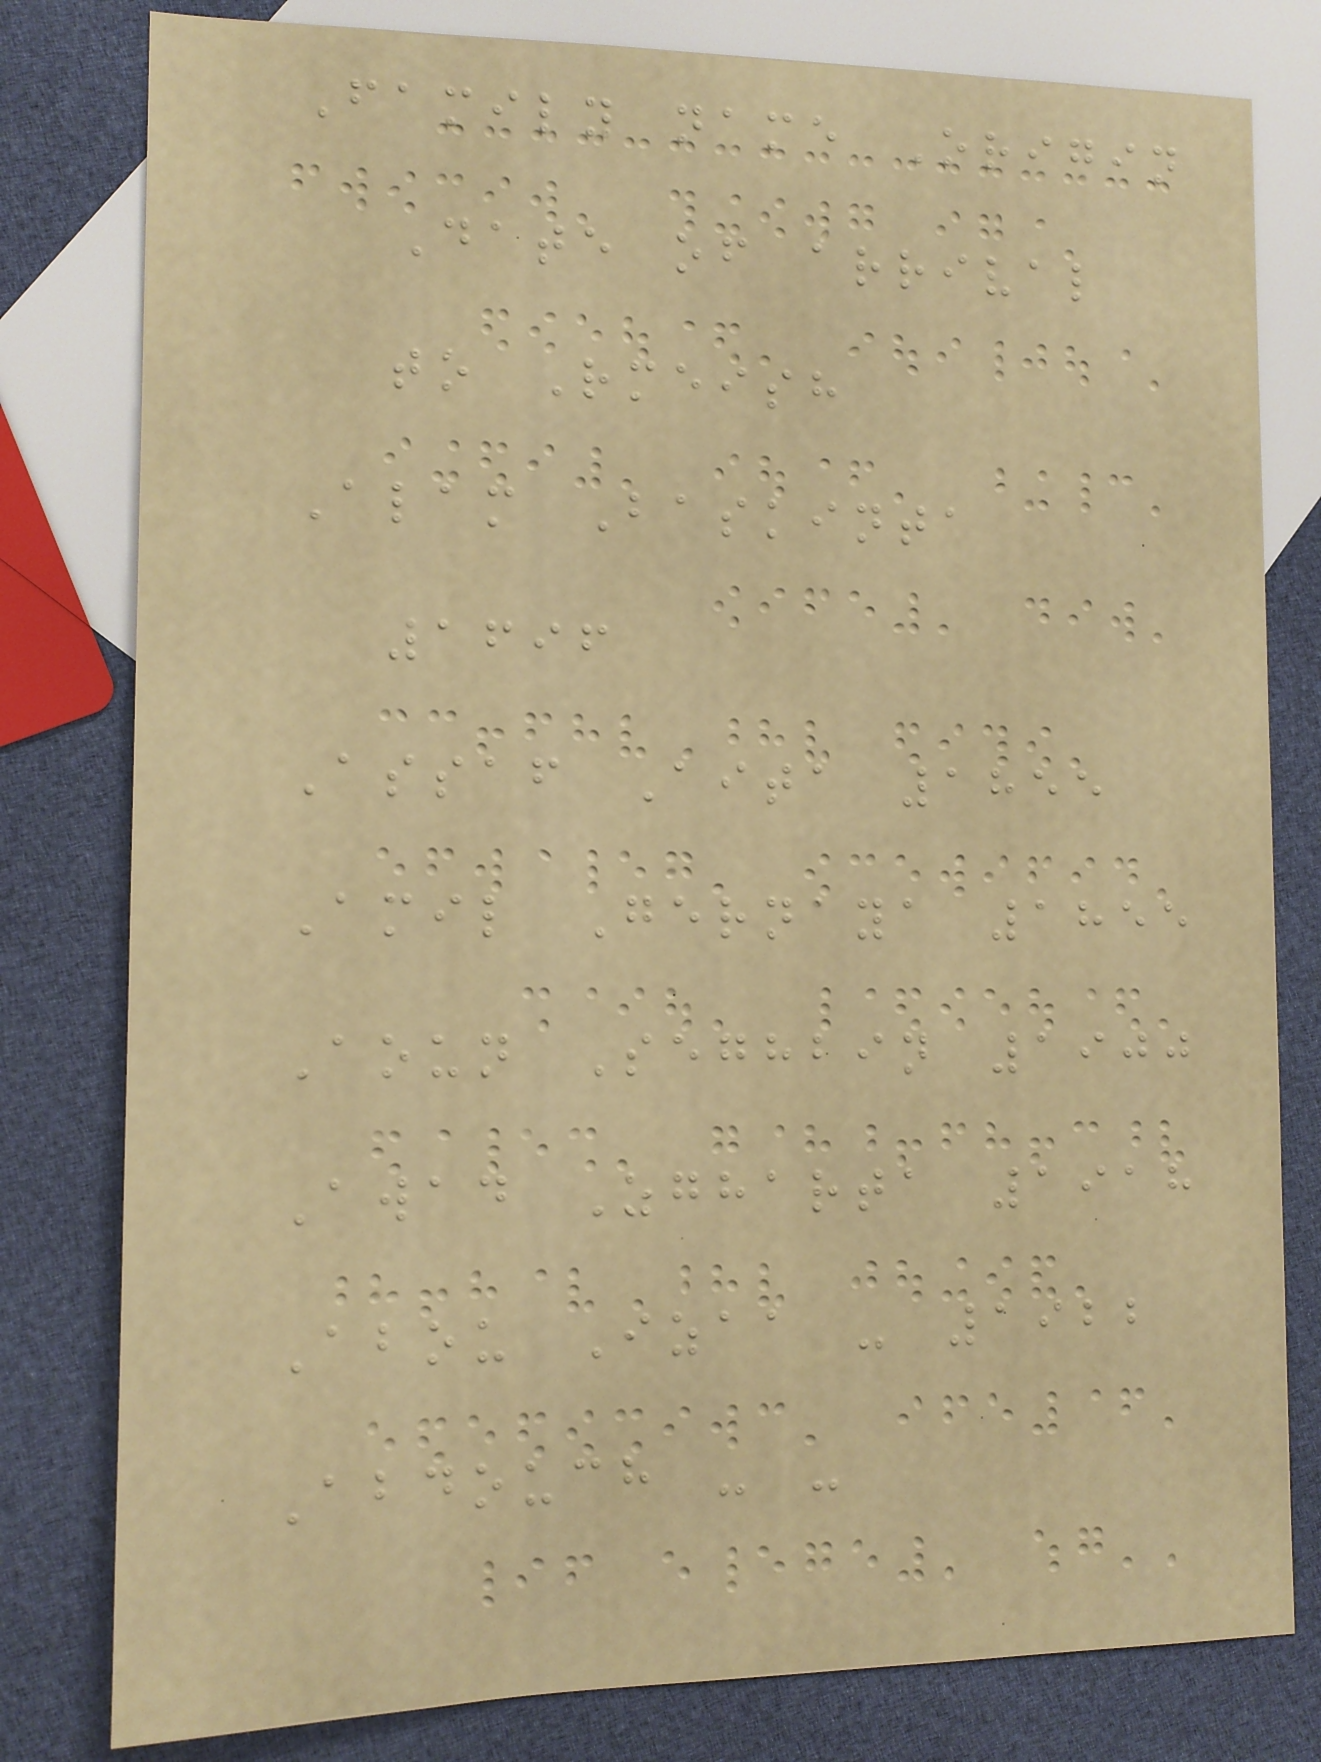Family name Origin
Date of arrival
to Rmeish
Alam Baskinta
1696
Assaf Aita 1855
Amil Gernaya 1855
Aoun Seghbin 1900
Awad Zgharta 1918
Abou Izaa - 1922
Abdouch - -
